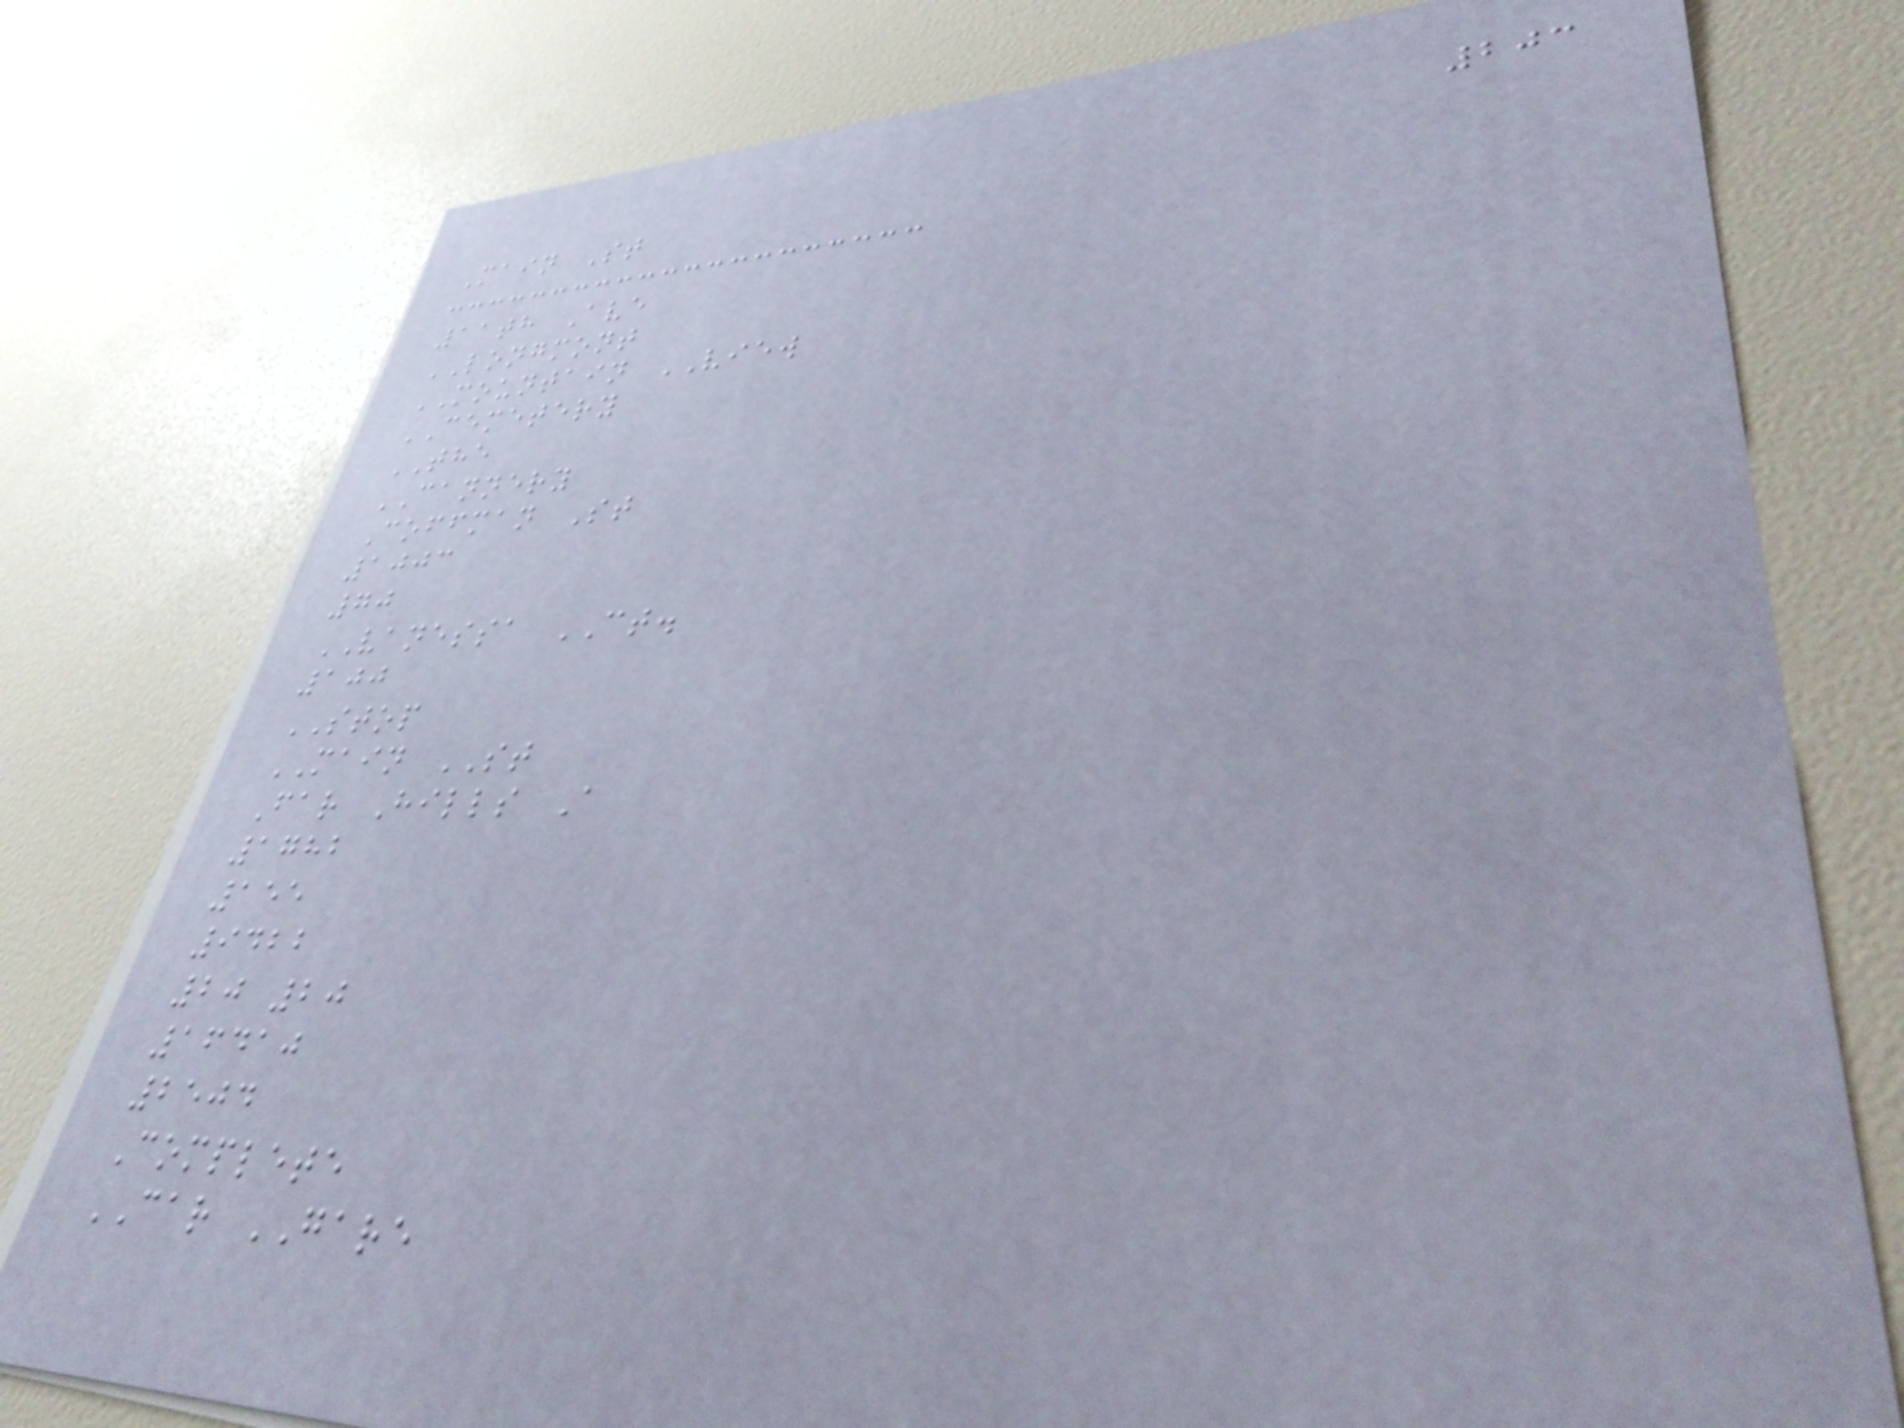203
Main St
11th Ave
LONGMONT
MOUNTAIN VIEW
CEMETERY
THE
CANNERY
Coffman St
1003
70
VANESSA CT.
100
STOP
MAIN ST
Far Hills A
1782
155
9422
20 20
16410
2504
Complete
CAR GARE
